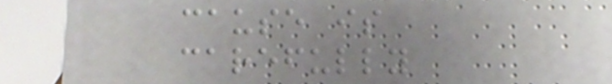cause is
carefully
